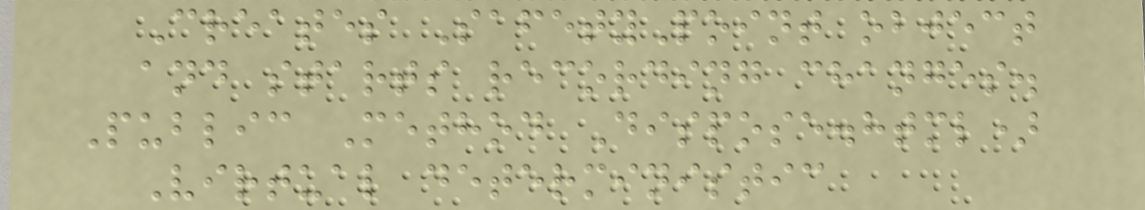Creates SafetyPoint object
and starts recording changes.
Public Method Dispose.html)
Virtual deterministic
